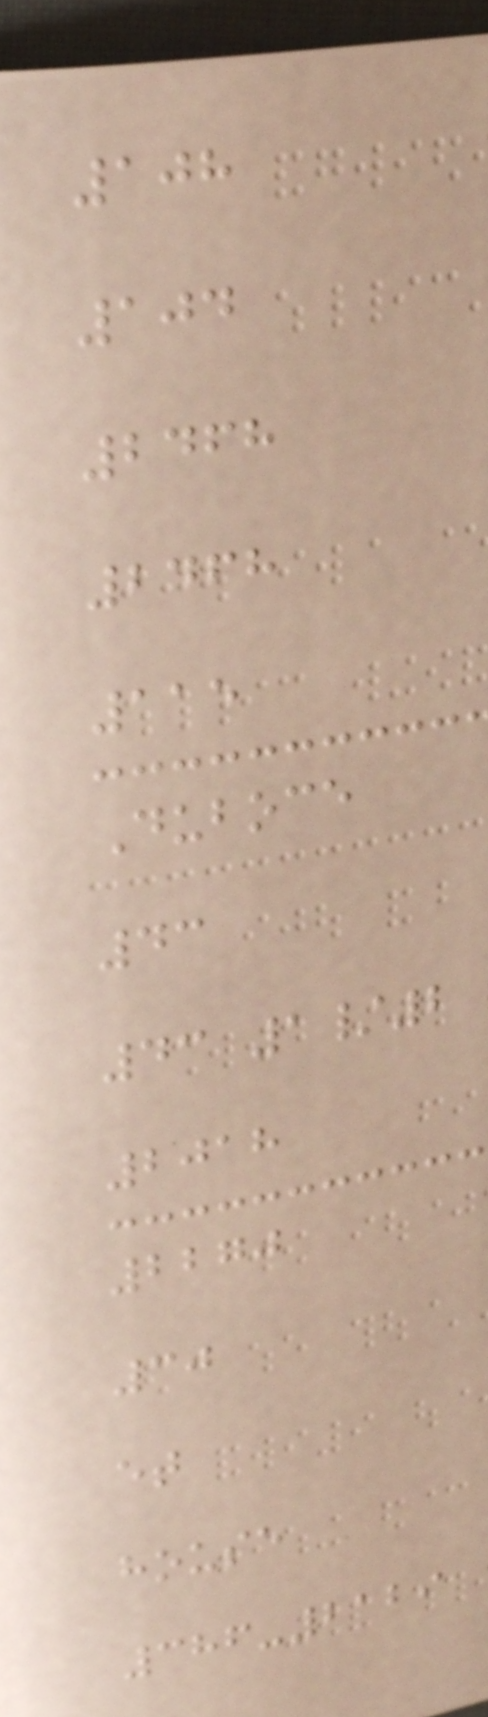108
104
2468
2468
115
Duboce
43
43 1/2
2018
2270
30
et
house
386-2129
